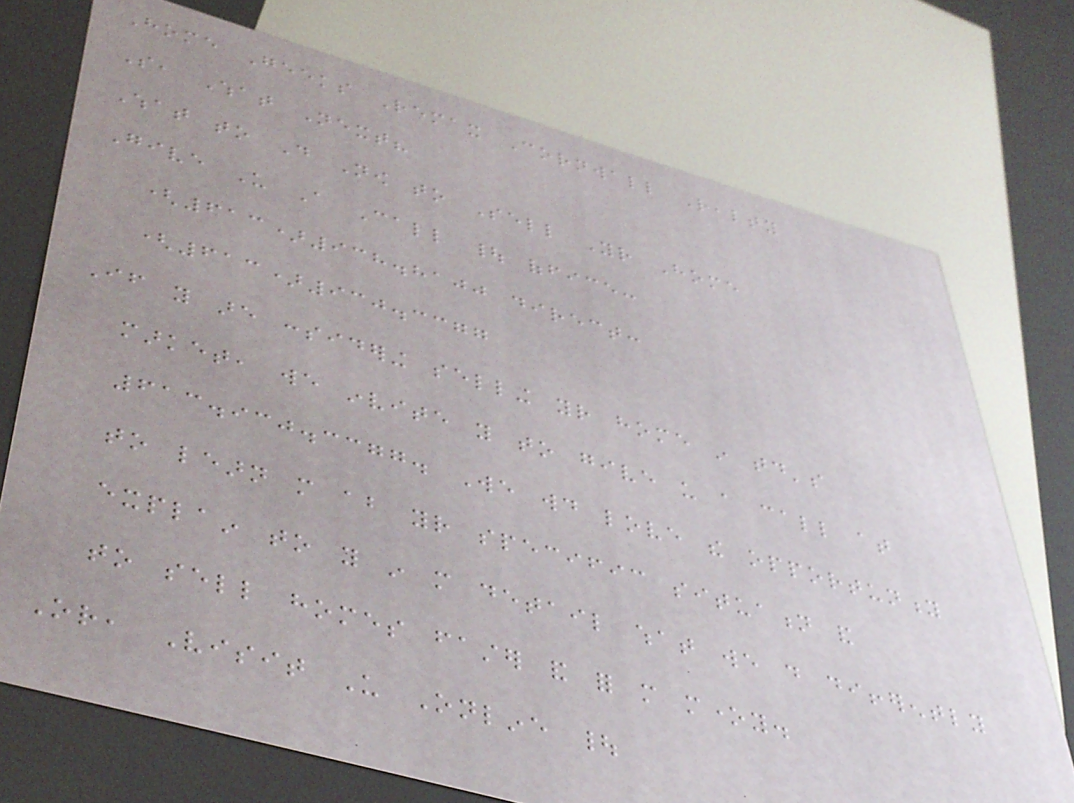Home Geeks Remax Cornwall Realty
So, What Next?
What to Do Now to Sell Your Home
Give Us A Call | office:
(613)938.8100 direct:
(613)930.3377
If you are considering selling your home in today's
market, we invite you to give us a call at
613.930.3377. We would love the opportunity
to learn more about your specific situation and
explain to you in more detail what we do differently
to sell homes faster and for more money.
Or, Visit Us Online |
